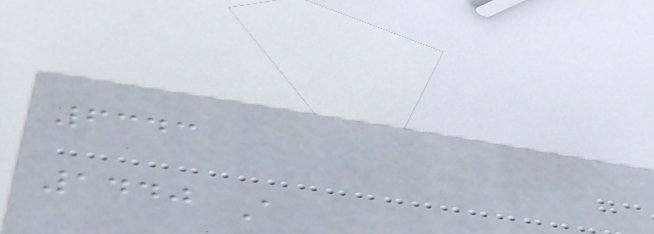6343
1440 A
